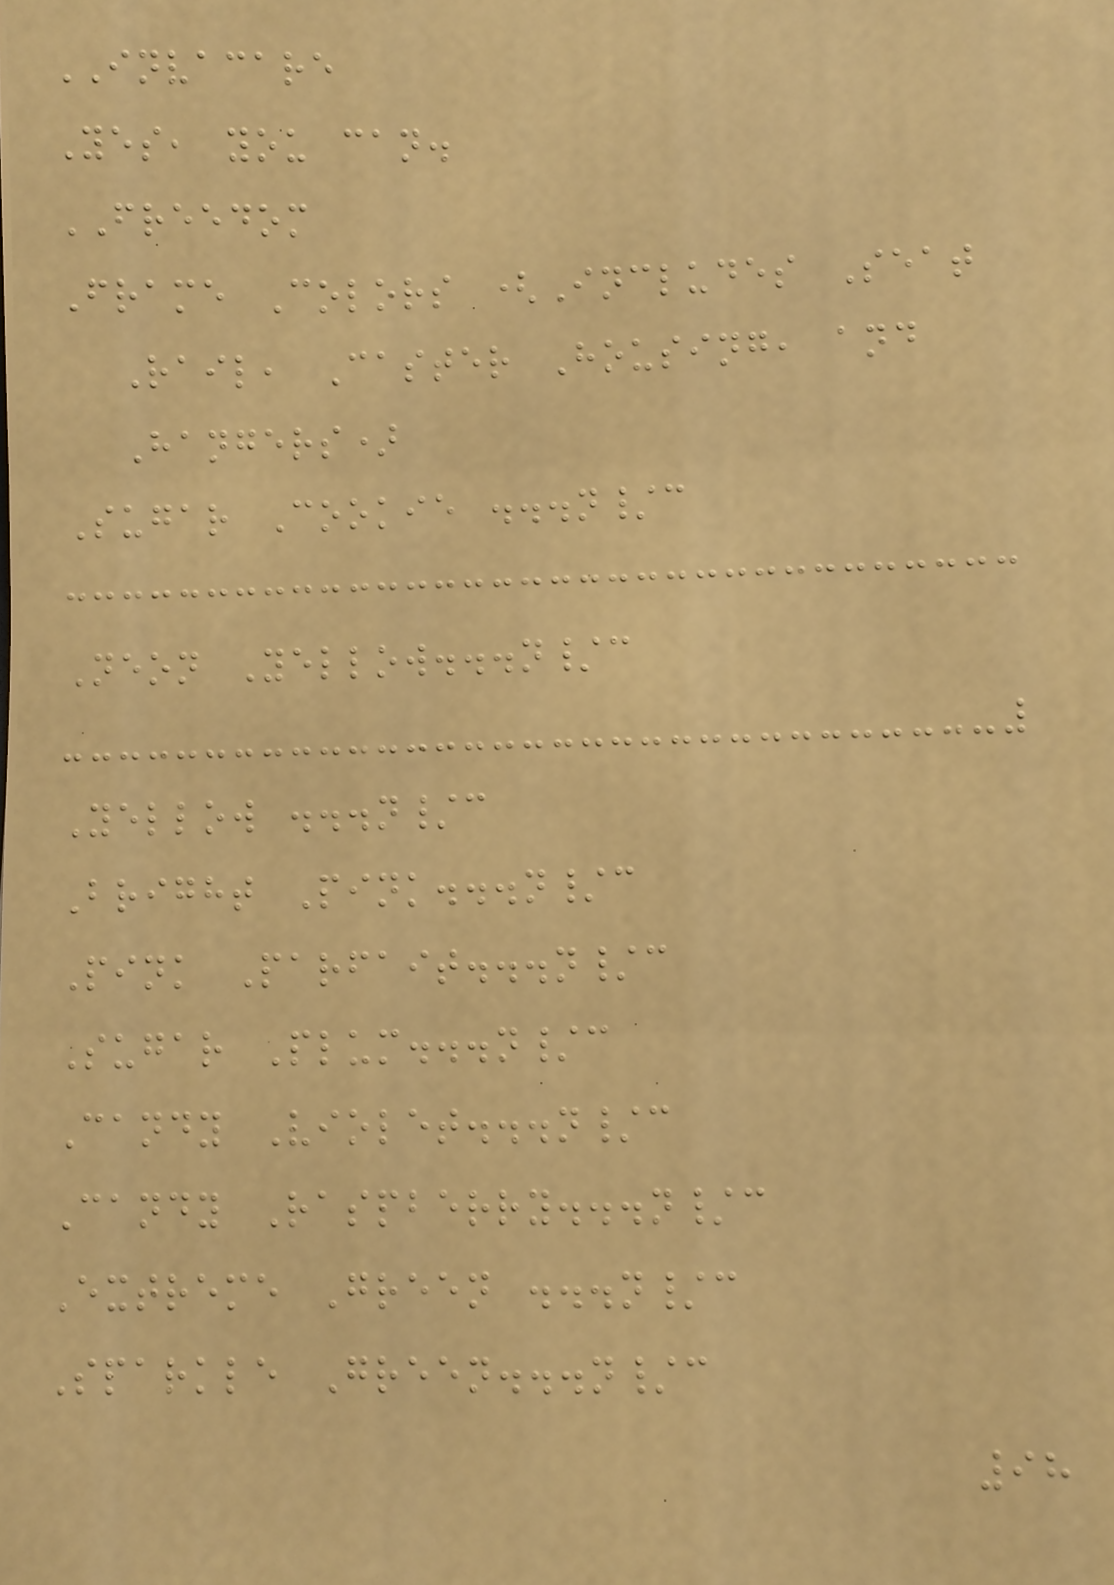INVACARE
Yes, you can.
FREEDOM
Frame Colors (Includes Seat
Rail, Caster Housing, and
Hangers)
Sugar Cookie ...n/c
Neon Yellow...n/c
Yellow ...n/c
Bright Pink...n/c
Pink Parfait...n/c
Sugar Plum...n/c
Candy Violet...n/c
Candy Raspberry...n/c
Extreme Green ...n/c
Sparkle Green...n/c
98
